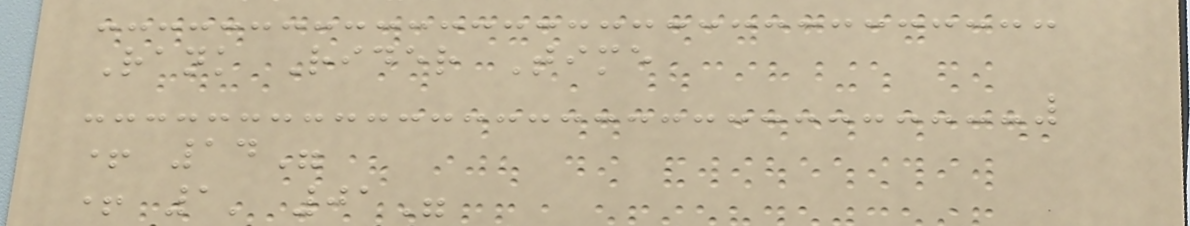Rank Rider Time
+ 14"
+ 1' 01"
